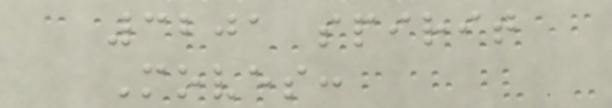3201 spirit
Moves:
